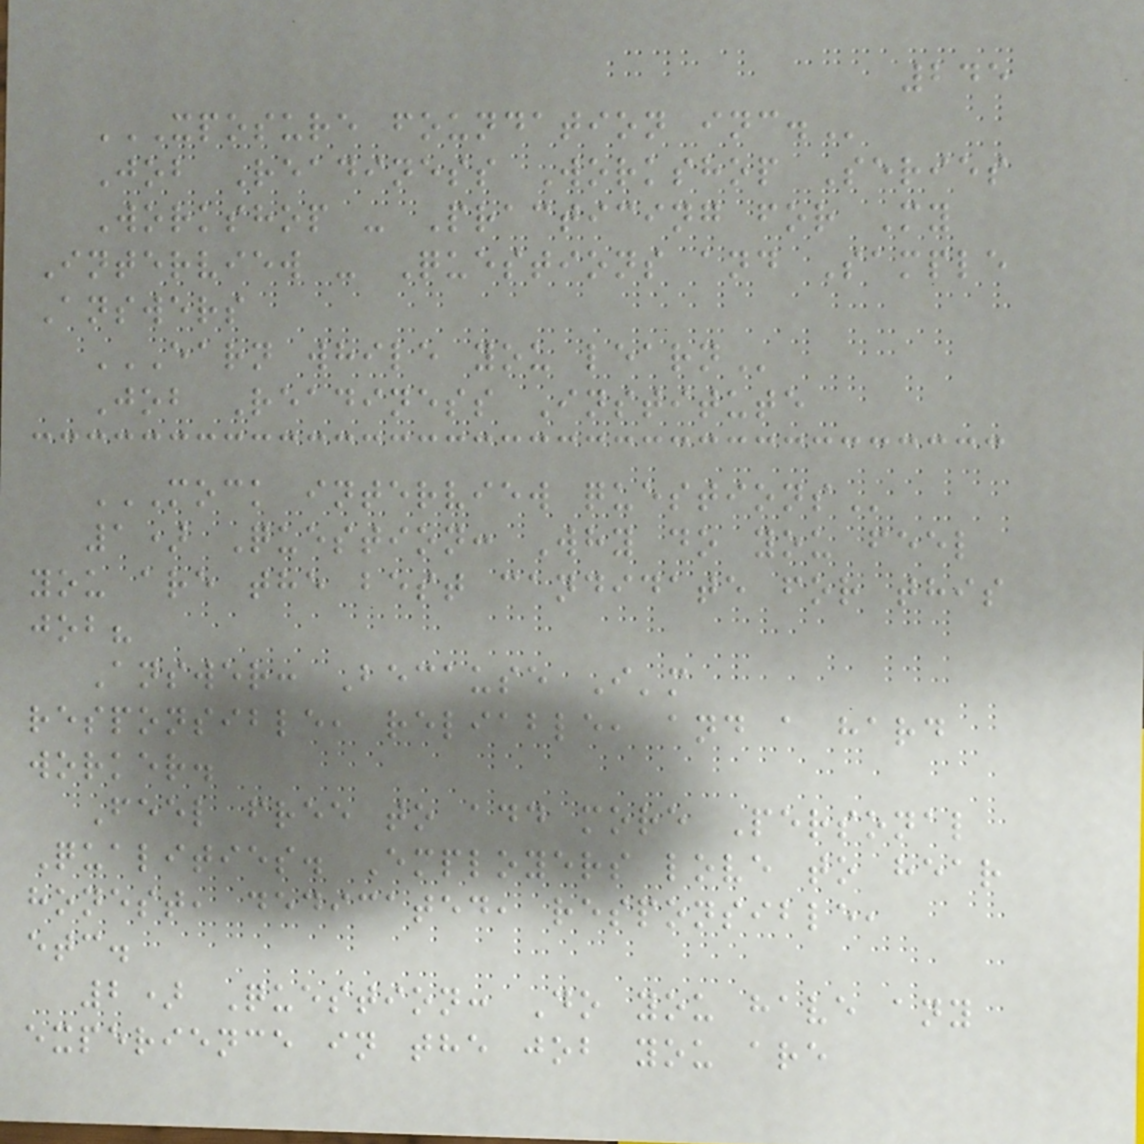245
XPOSURE FOUNDATION INC.
Job Readiness Workshop Series
Workshop - Practicing for My
Interview - Questions and Sample
Answers
EARN WHILE YOU LEARN
Job Readiness Institute
MOCK INTERVIEW QUESTIONS
1) Question: Why do you feel
you are the best candidate for this
job?
Answer: Because I'm
responsible, reliable, and a hard
worker.
Feel free to add more Personal
Qualities. Employers love to hear
honest, dedicated, responsible,
etc.
2) Question: Do you have any
experience in the job you are
